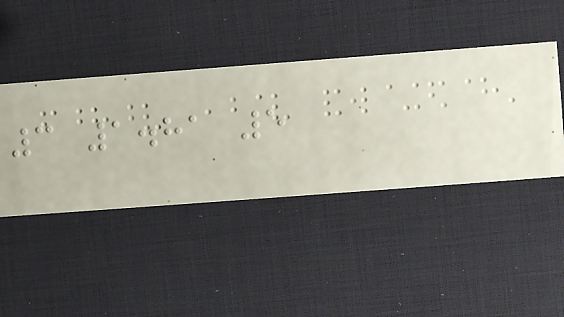3 1.81 5
